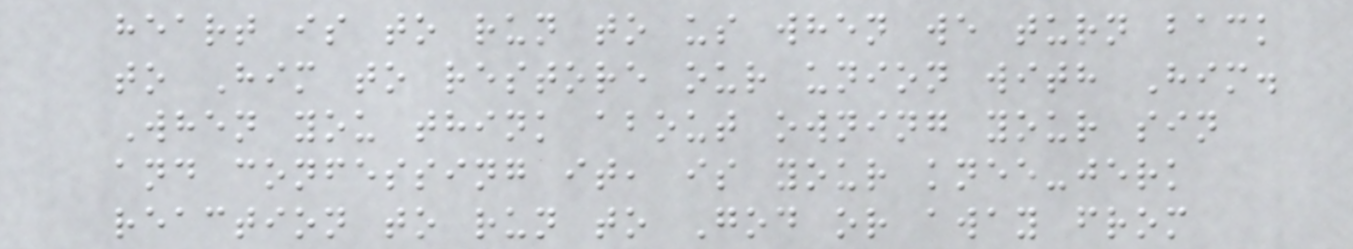heart is to run to us when we turn back
to Him to restore our union with Him.
When you think about owning your sin
and confessing it, is your knee-jerk
reaction to run to God or away from
